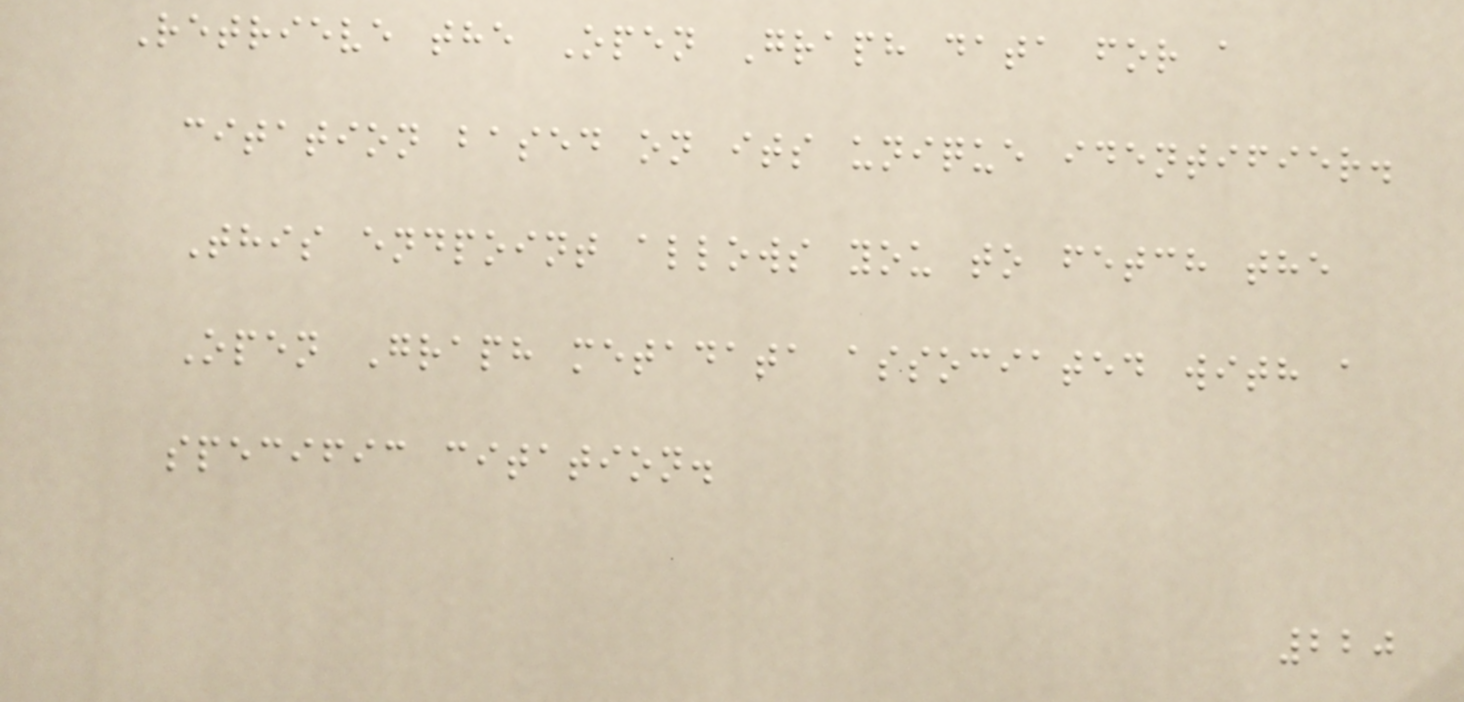Retrieve the Open Graph data for a
citation based on its unique identifier.
This endpoint allows you to fetch the
Open Graph metadata associated with a
specific citation.
220
